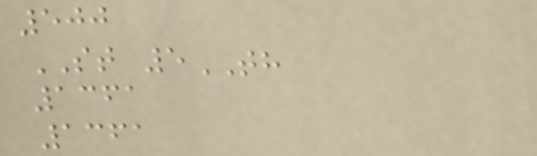500
ST 5TH
1361
1361
